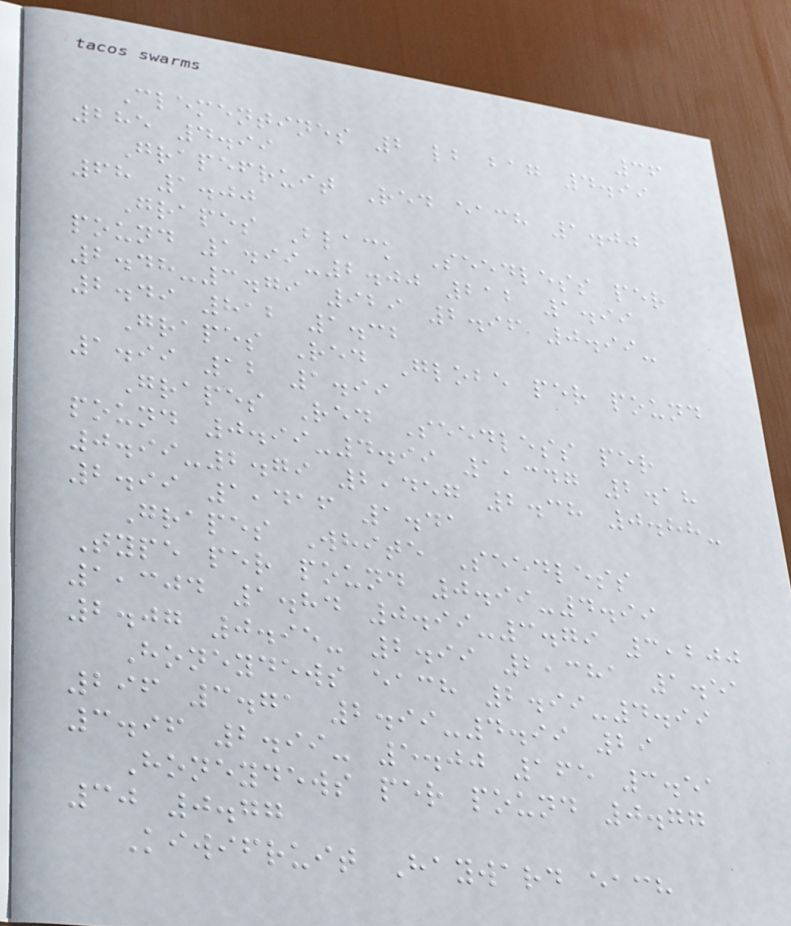36
Clementines 2 lb bag 4.99
285 4.99
Grapefruit Red each 1.00
68 1.00
Grapes Black Seedless per
pound 1.99-2.00 212 1.99
2.48-3.79 929 2.96 0.99-
2.49 812 1.32
Grapes Red Globe per pound
1.99 12 1.99
Grapes Red Seedless per
pound 0.99-4.99 1,347 2.18
0.99-2.79 2,457 2.38 0.88-
2.99 1,416 1.41
Grapes White Seedless
Type per pound 0.99-4.99
1,304 1.84 0.99-3.79 3,200
2.07 0.95- 2.99 2,381 1.51
Honeydews each 2.99-4.99
296 3.71 2.99-4.99 29
3.96 2.99- 5.00 165 3.51
Honeydews per pound 0.77
30 0.77
Kiwifruit Hayward each
